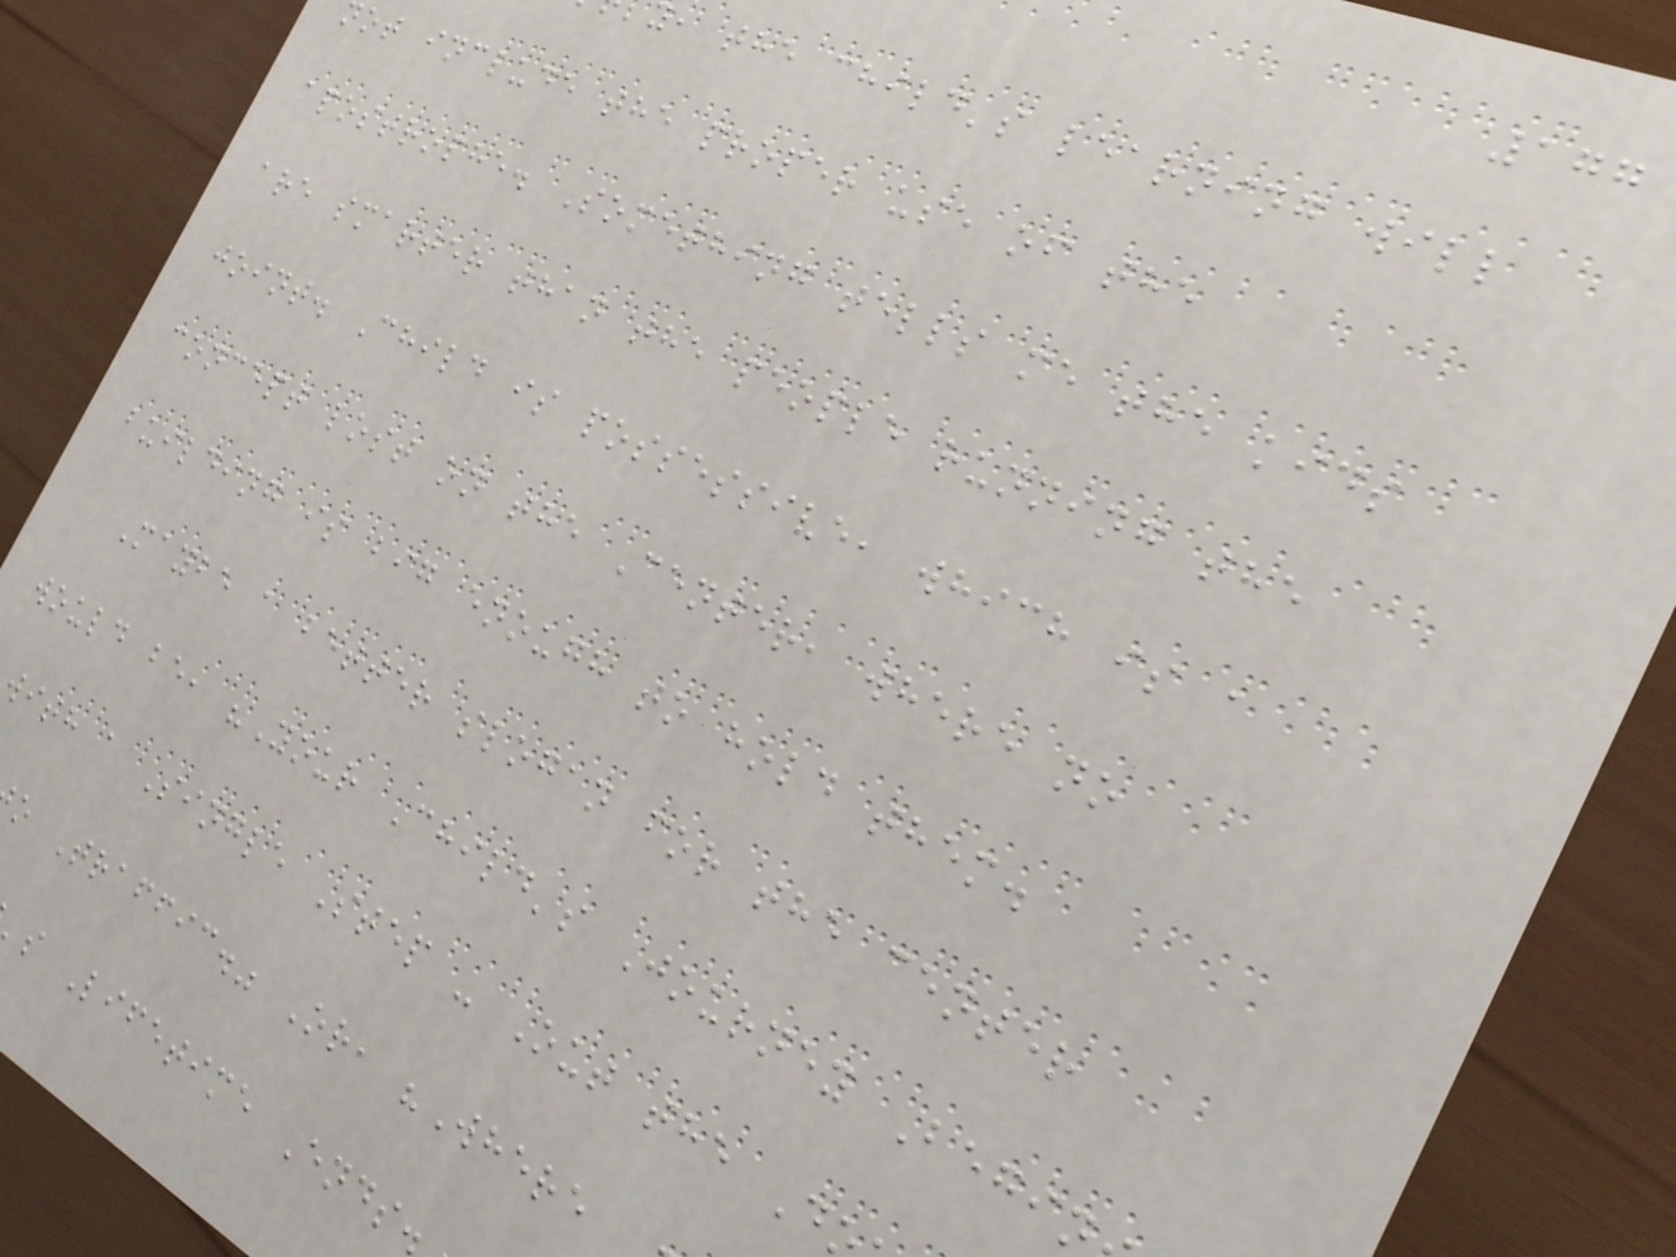177
y, the child's learning will
ot include the proper use of the
apostrophe. Something tells me the kids
are smarter than the people running the
joint. Child is possessive, which is a
concept lost on the Center, where no
building is big enough to hold them.
Maybe a better slogan for the center
would be, "Your Child's Journey Begin
with a Single Step - Out the D
o Traffic." Or, "Where
's Lifetime Ends.
